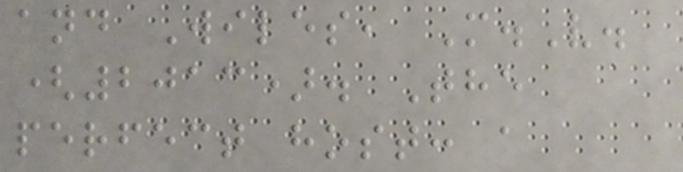and Wiles, M.V.
(2013). The
perfect host: a
